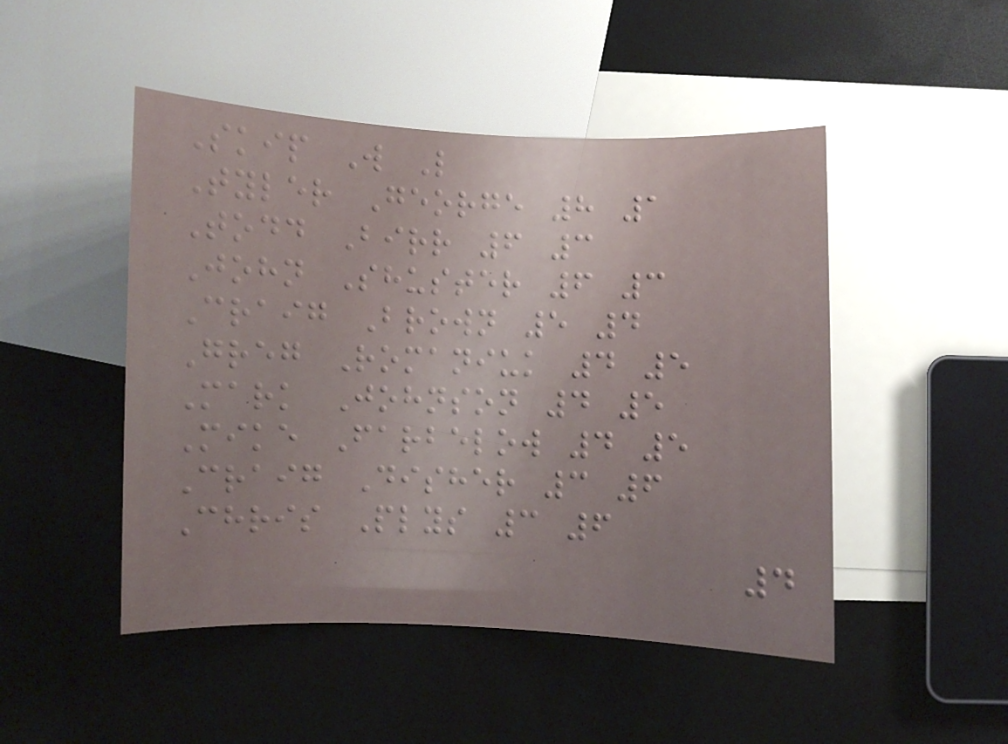Skip W L
Tyler George 8 1
Todd Birr 6 3
John Shuster 6 3
Craig Brown 5 4
Greg Romaniuk 4 5
Mark Johnson 4 5
Mike Farbelow 4 5
Craig Disher 3 6
Chris Plys 3 6
4
